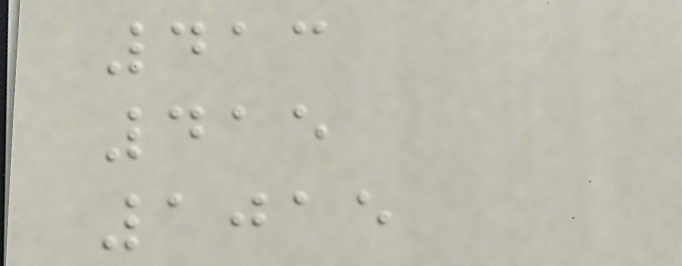413
415
1015
